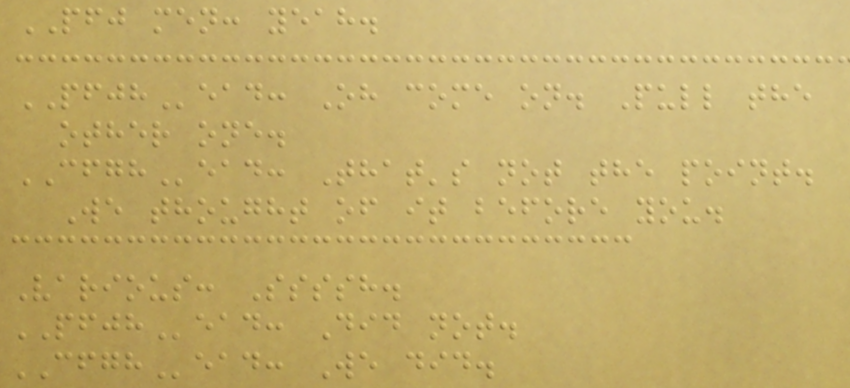PFJ men: yeah.
PFJHead: Oh come on. Pull the
other one.
CFGHead: That's not the point.
We thought of it before you.
Various: Ssssh.
PFJHead: Did not.
CFGHead: We did.
